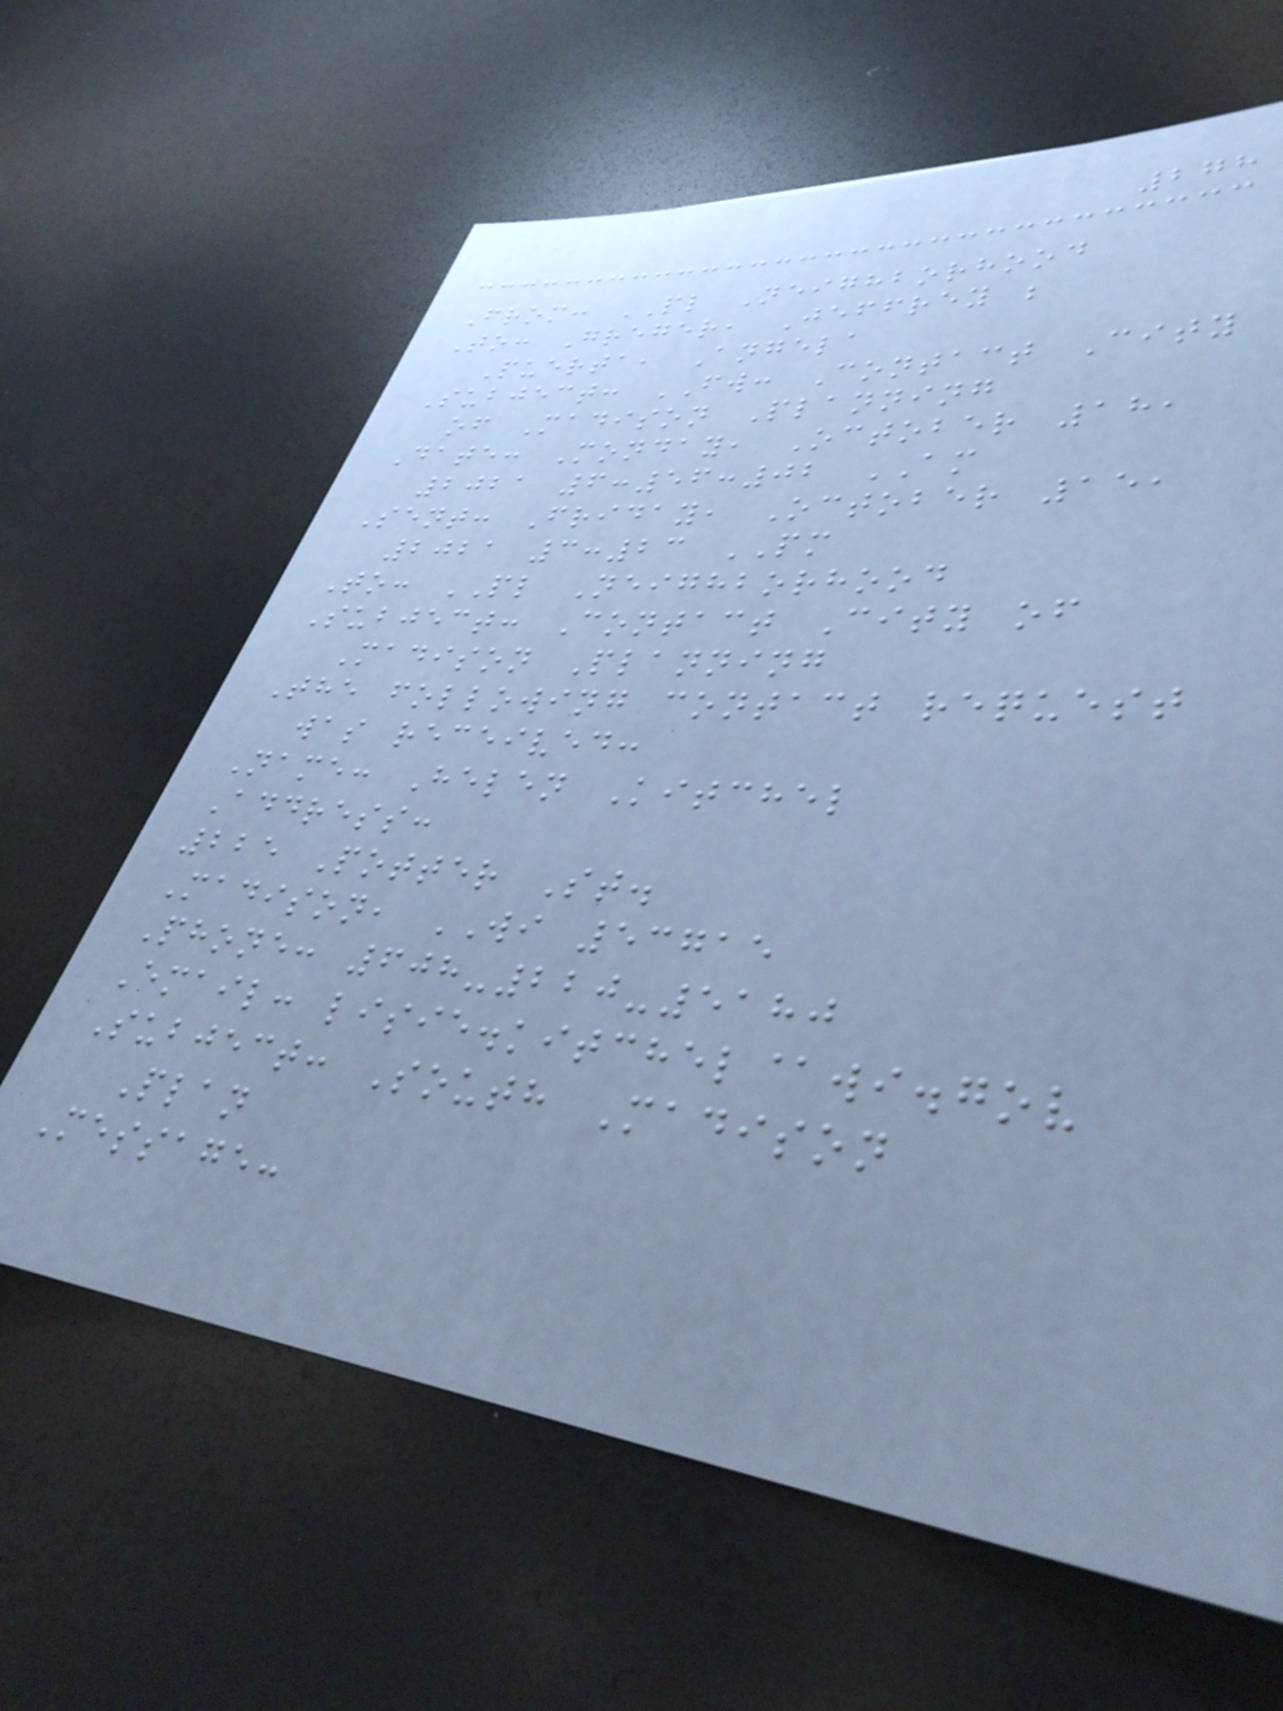278
From: PL Neighborhood
To: Greger, Jeffrey ;
Puerta, Angela
Subject: FW: Contact City
of Madison Planning
Date: Monday, October 18,
2021 6:56:02 AM
Sent: Friday, October 15,
2021 3:23 PM
To: PL Neighborhood
Subject: Contact City of
Madison Planning
The following contact request
was received:
Name: Helen Kitchel
Address:
225 Potter St.
Madison, WI 53715
Phone: 608-220-5180
Email: lisie.kitchel@wi.gov
Subject: South Madison
Plan
Message:
